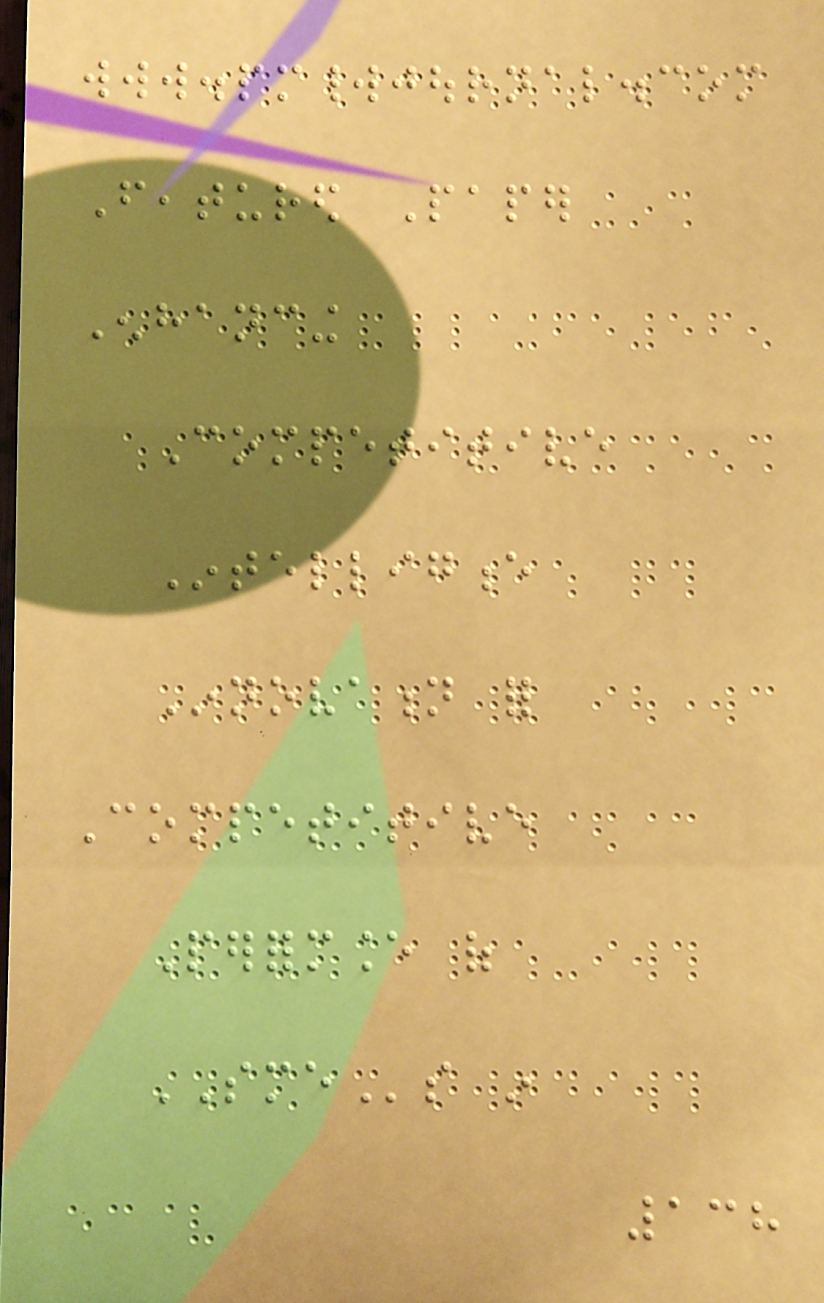www.pmworldjournal.com
Featured Paper
Enhancing
Competitive
Intelligence
Innovation for
Competitive
Performance of
SMEs in
138
